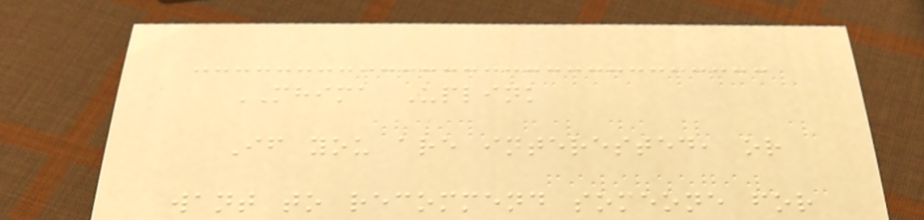MHIMA Uplink
If you are interested, or
want to recommend someone for
